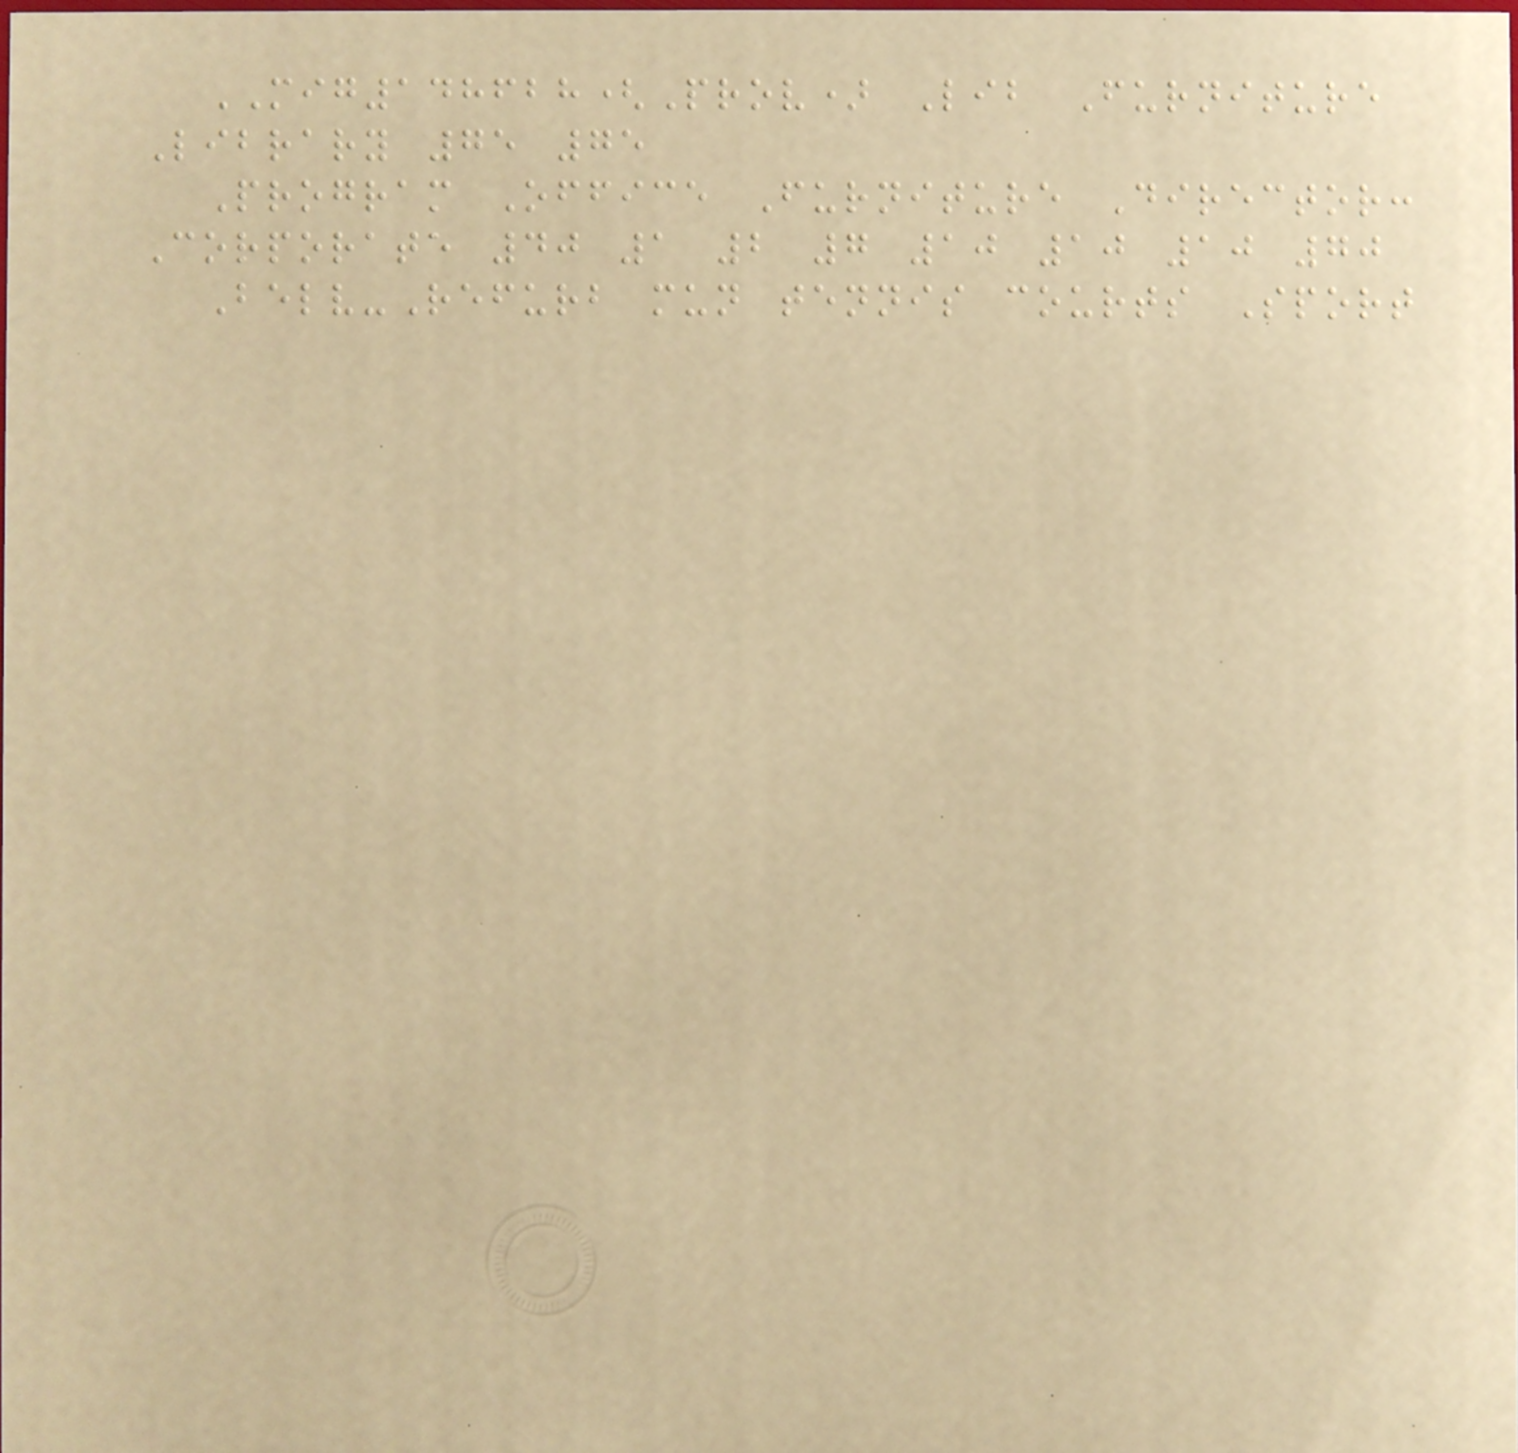MIG148628(Prov) Lib Furniture
Library 75 75
Program Office Furniture Director:
Corporate 40 1 2 7 10 10 10 70
Belv-Refurb mun tennis courts Sport
